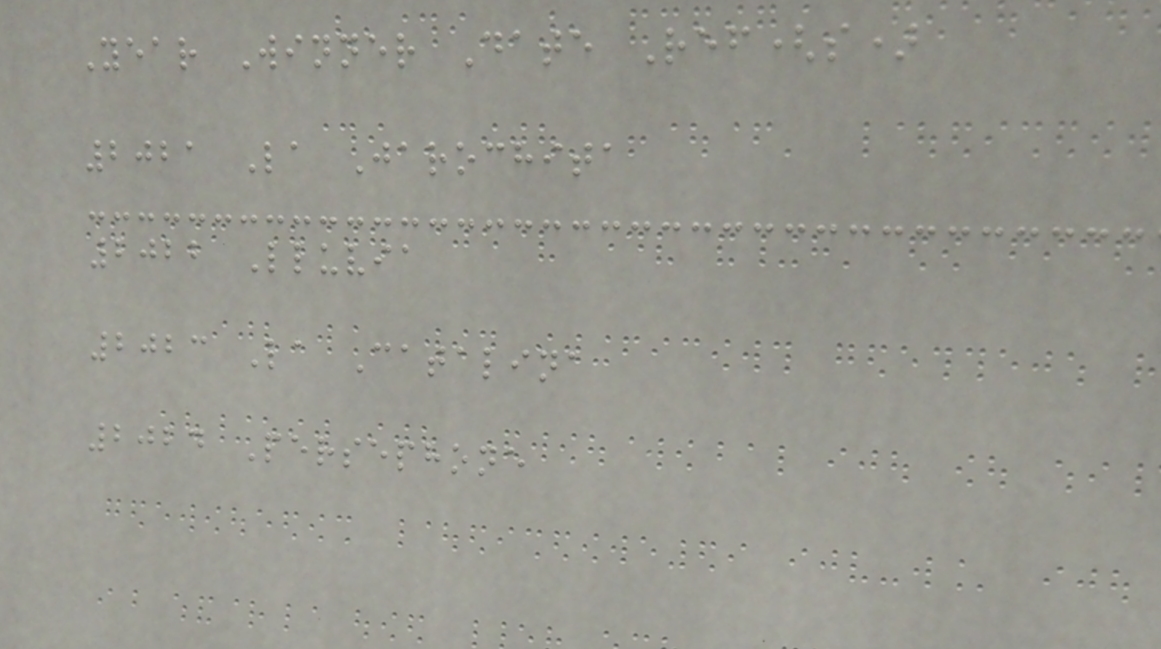Year Winner Date Ref(s)
2021 La Jarochita
2022 Lluvia
2023 La Catalina
2024 Persephone
